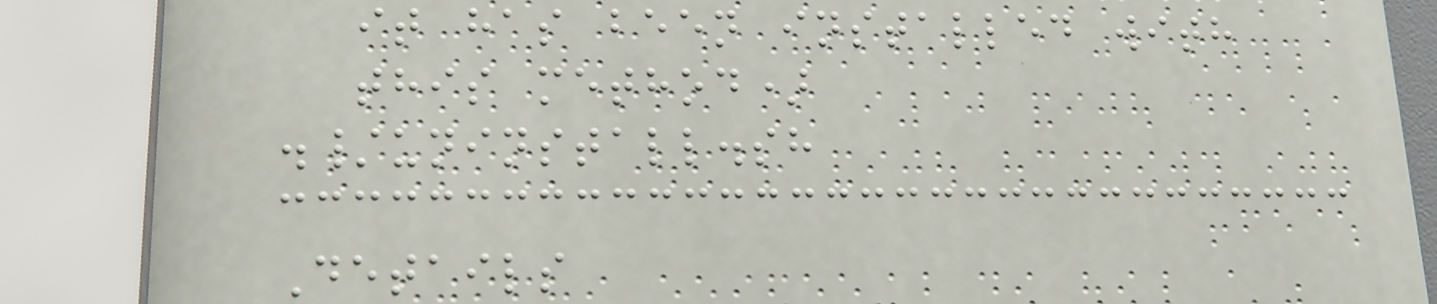it has been installed with
this method)
./uninstall.sh
Details
